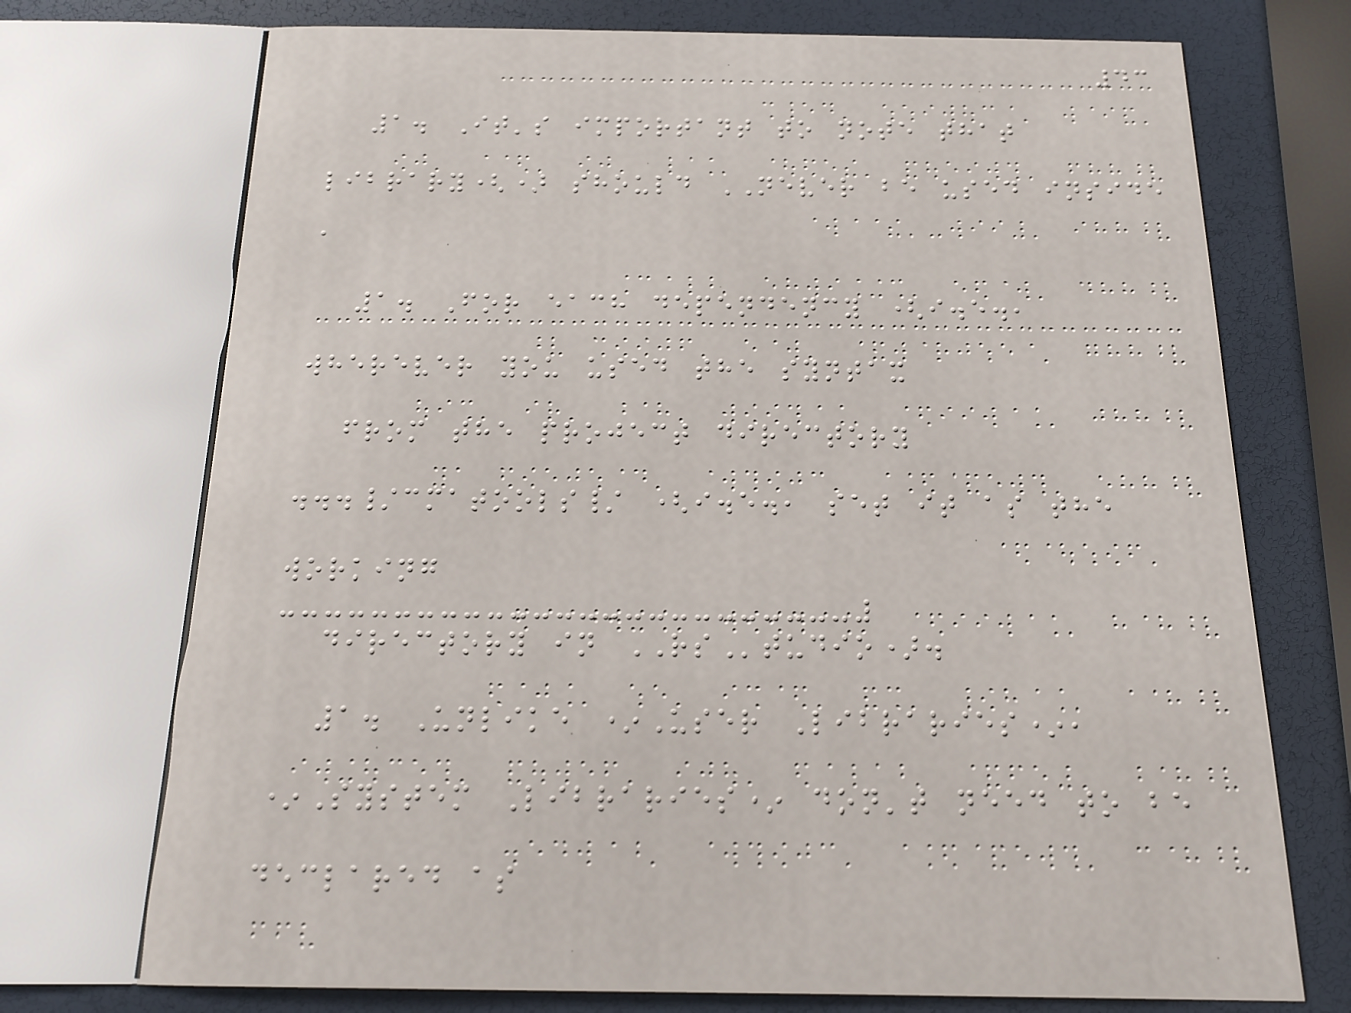43
1. It's important to note that
library() should NEVER be used inside
a
1. For each dependency (i.e.,
wherever you used the syntax
from the project directory
.../cmatools/ (i.e., set it as the
working
directory in RStudio).
1. Unlike *User Libraries*,
*System Libraries* don't need to be
declared as
